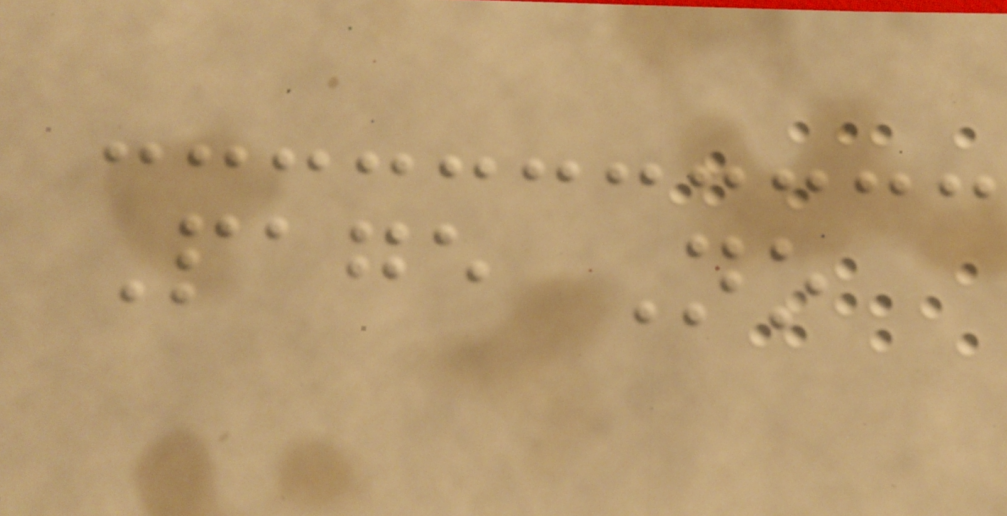Page No
